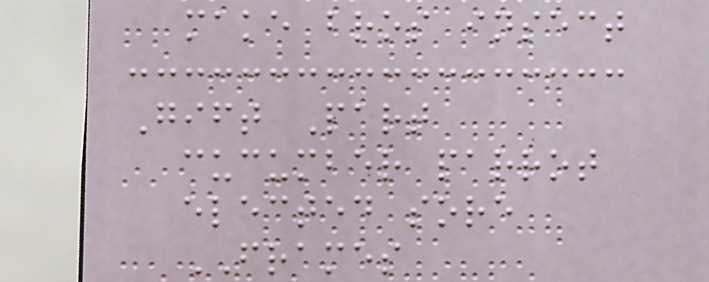make bros insect
Gift Part
cucumber parrot
elected sore
FRAMES
